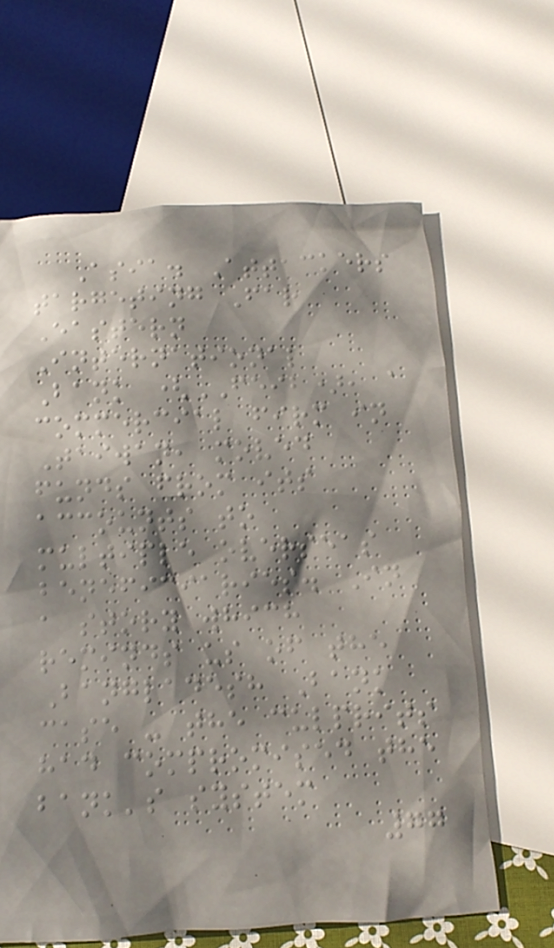Asia. Attackers
targeting Far
Eastern
International
Bank (FEIB), a
commercial firm in
Taiwan, moved
funds from its
accounts to
multiple overseas
beneficiaries. In
a story which
reminds us of the
Bangladesh Bank
case - the culprits
had compromised the
bank's system
77
